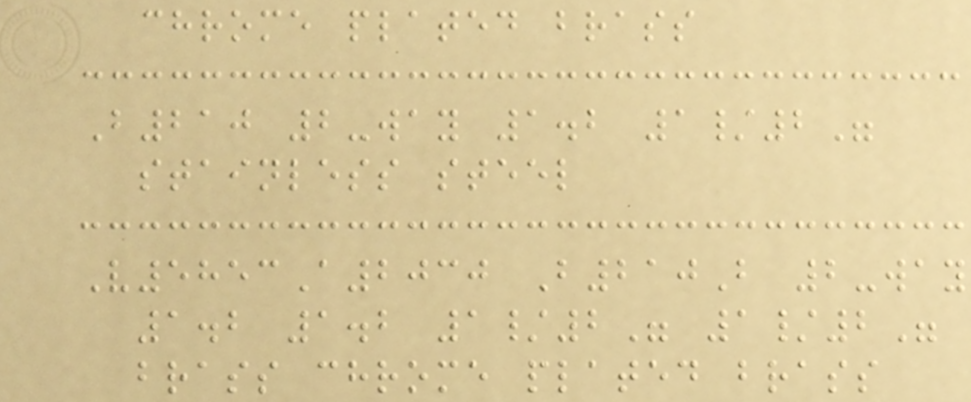chrome plated brass
B210 2-way 1.2 1/2"
stainless steel
V5853A2030 B210B 2-way
1.2 1.2 1/2" 1/2"
brass chrome plated brass
